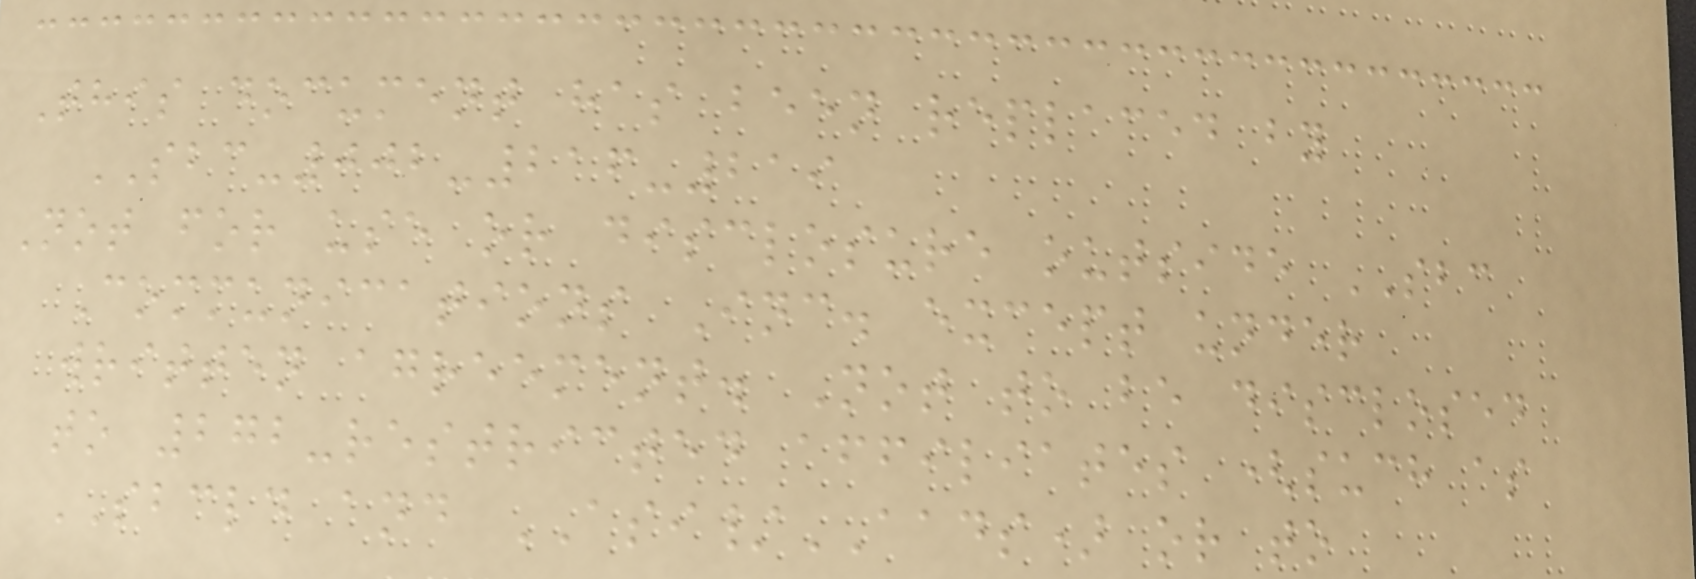This document has been replaced by
SBC-002-216-219
Not for use or disclosure outside SBC
Communications Inc. except under
written agreement. Not to be disclosed
to 272-restricted affiliates (such as
SBCLD and ASI/AADS) or to
